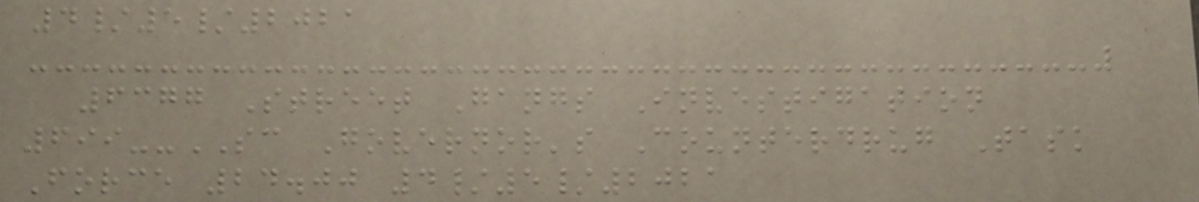4/5/2021
6377 Street Gangs Investigation
699--SC Governor's Counterdrug Task
Force 24.00 4/5/2021
